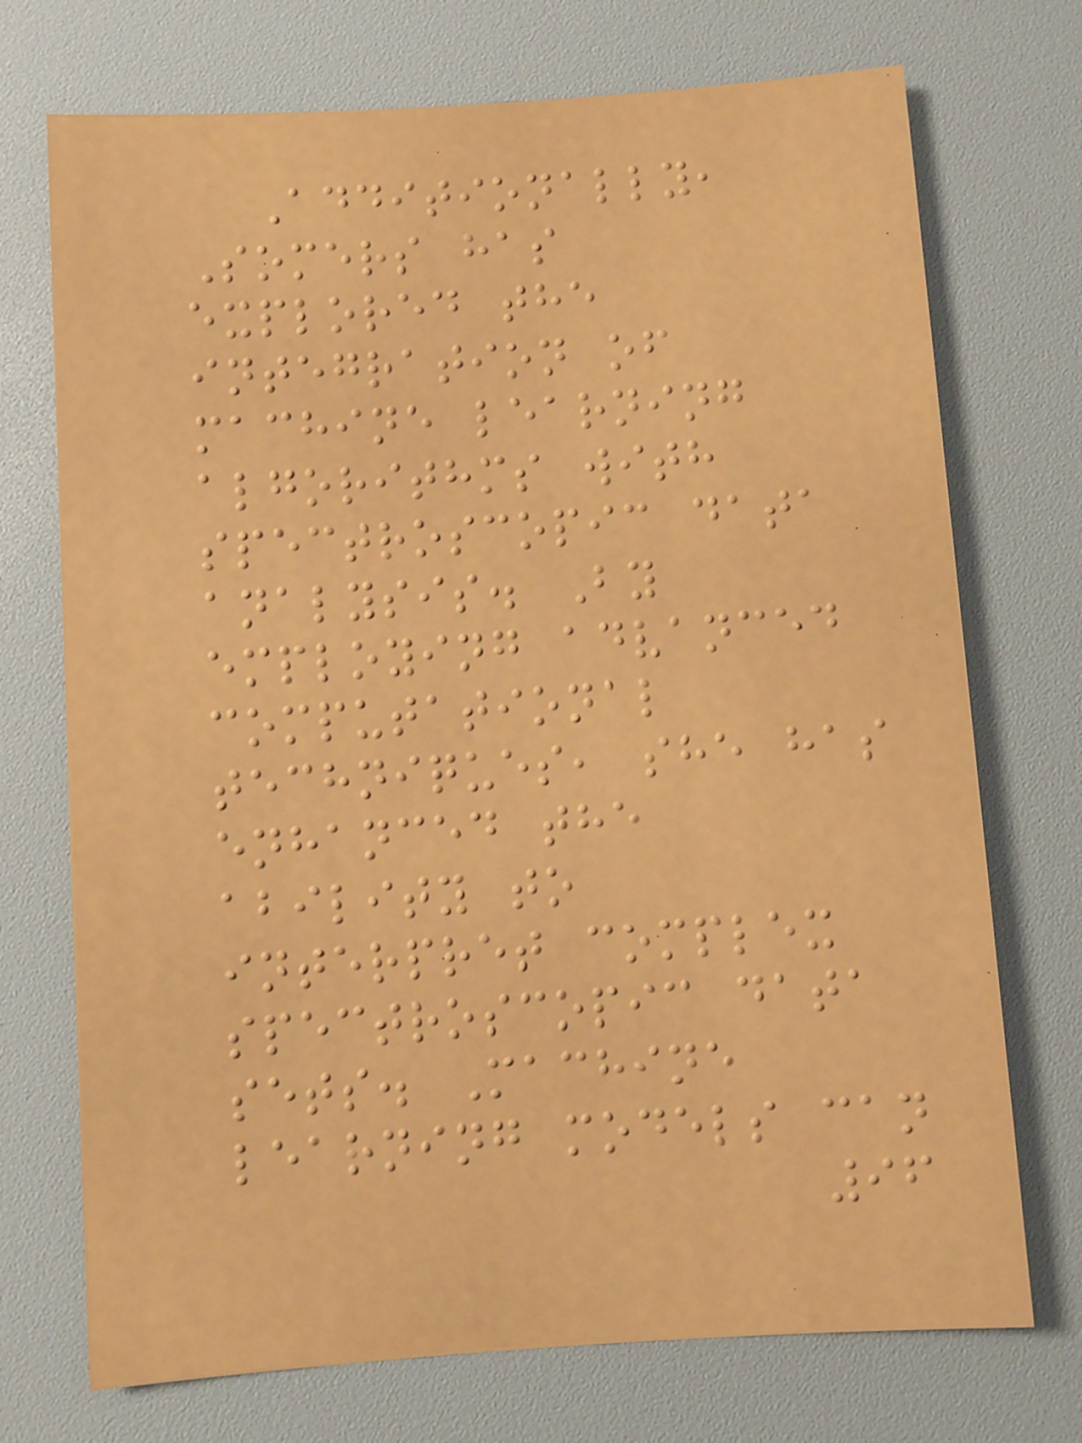Additionally,
Somers has
explored the
integration of
machine learning
algorithms with
spectroscopic data
analysis. By
employing advanced
computational
techniques, she has
enhanced the
ability to
interpret complex
spectroscopic data
sets. Machine
learning models can
96
